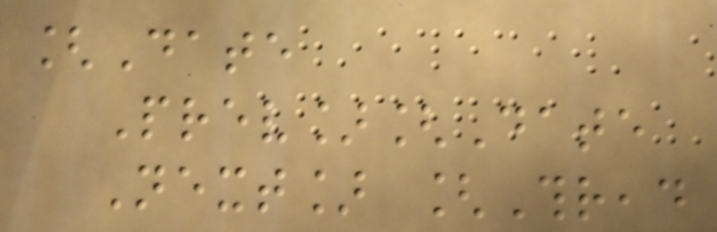[Date
Prev][Date
Next] [Thread
